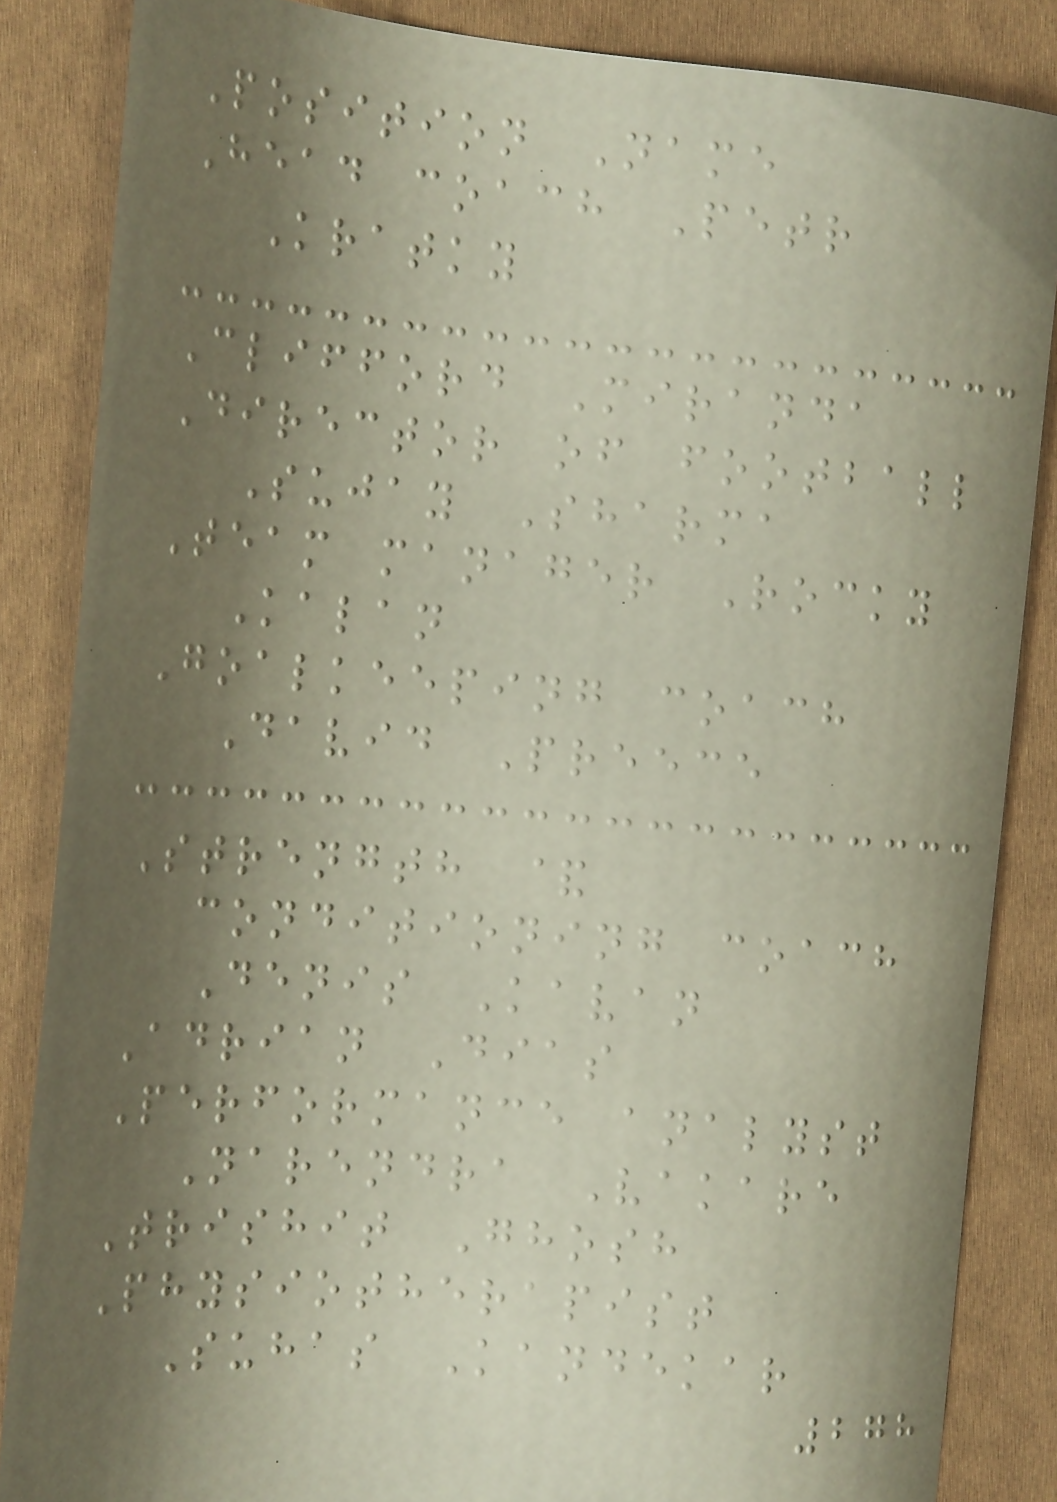Position Name
Head coach Petr
Kratky
Clifford Miranda
Director of football
Sujay Sharma
Team manager Rocky
Kalan
Goalkeeping coach
David Preece
Strength &
conditioning coach
Denis Kavan
Adrian Dias
Performance analyst
Narendra Vakare
Trishit Ghosh
Physiotherapist
Suhas Kandekar
278
